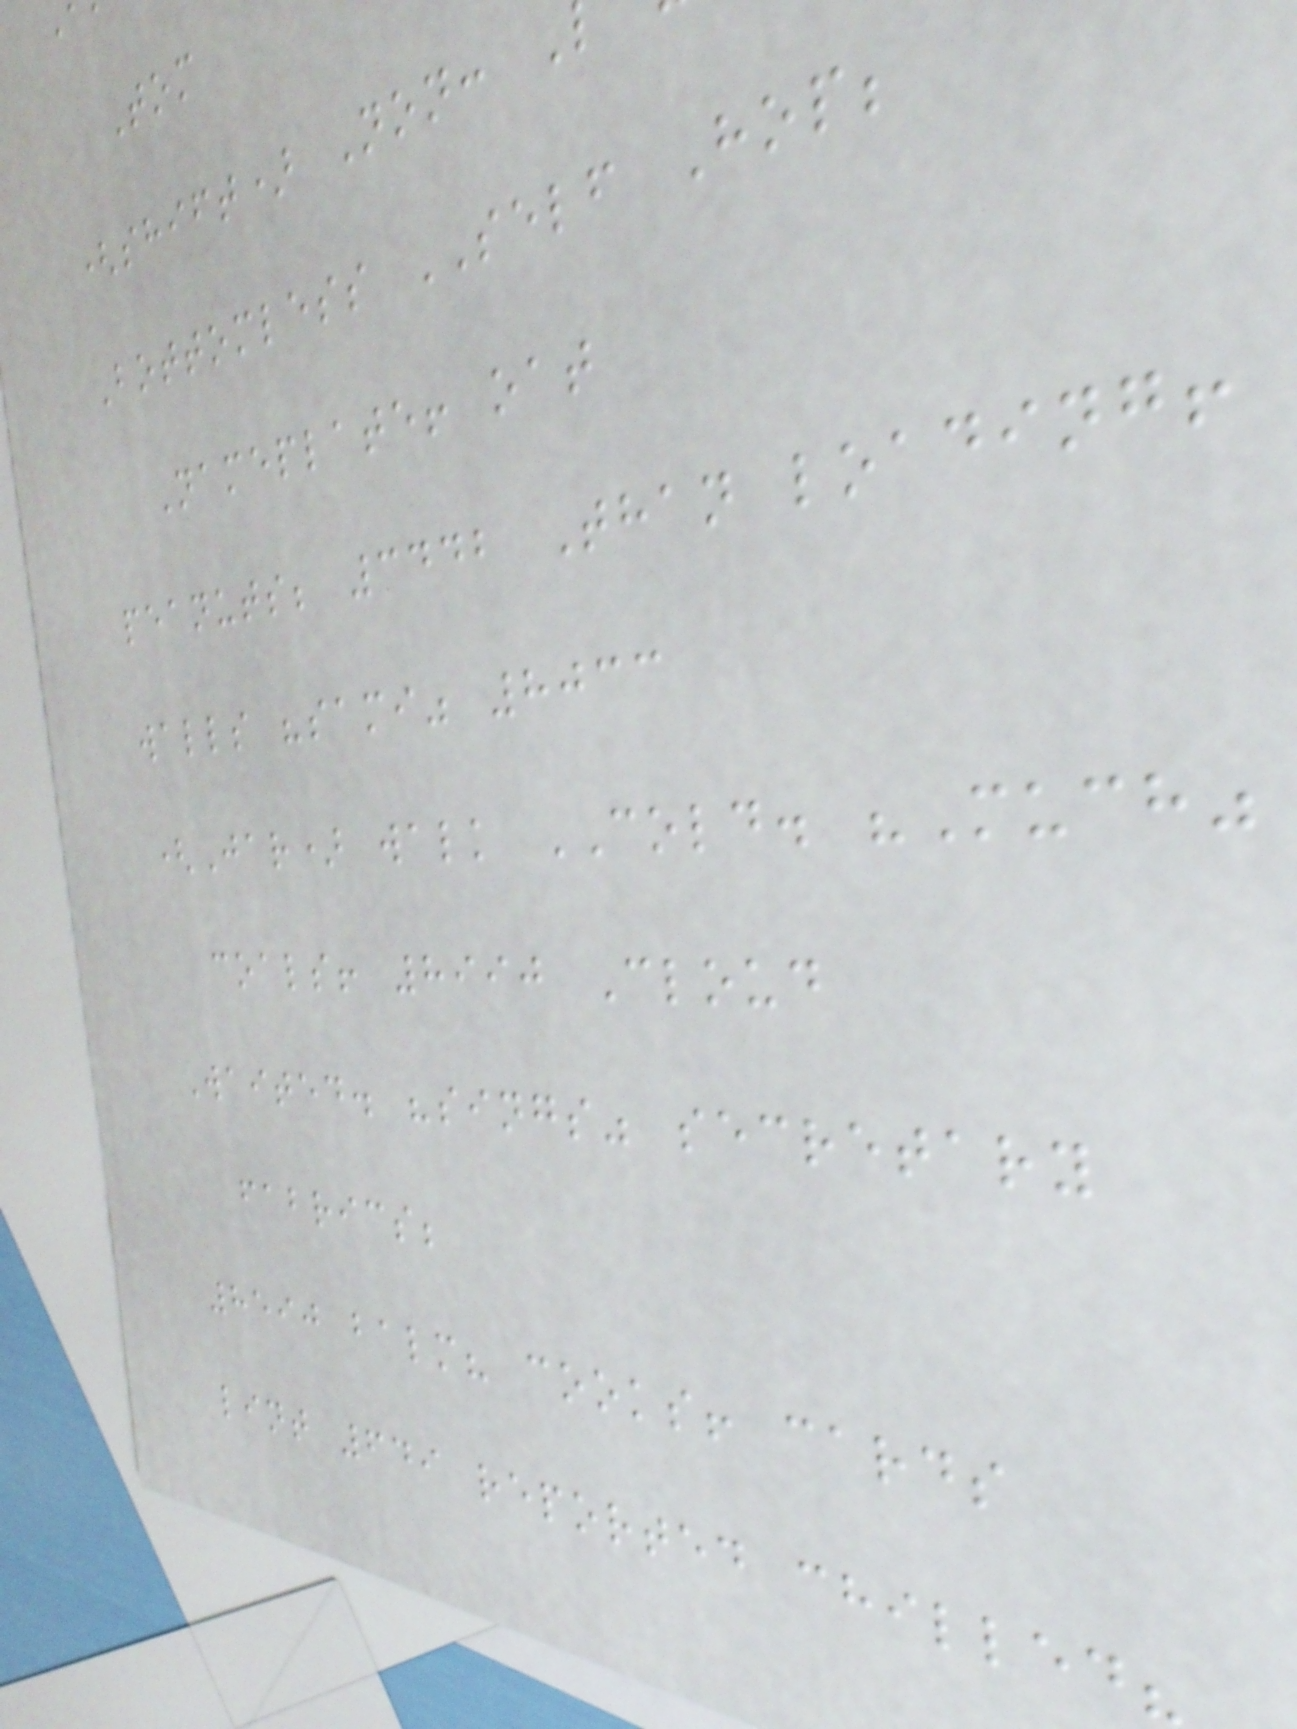Tom
(shift) Non:
Bottomless SELF Hop;
Nameplate! oat
peanuts; 3442 Than loading!
walls "sami" 8033
(Jar) walk COLD. "Much"
coals! 8990 Cloud
Waited. "sings" secretary
fabrics;
8590 balm? cooks! cards
lint 649 reported chilled?
